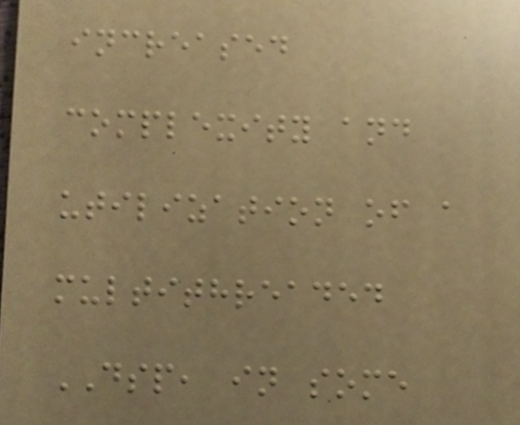increased
complexity and
utilization of a
multithreaded
DSP, in some
